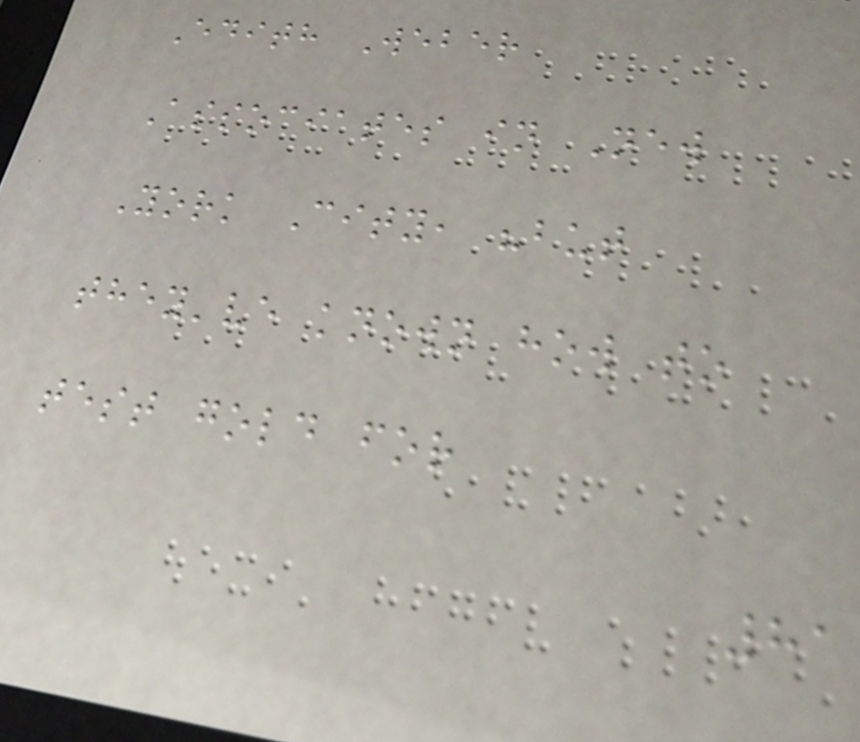Edith Weber
Associates in New
York City, "but
they've known how to
test gold for
81
